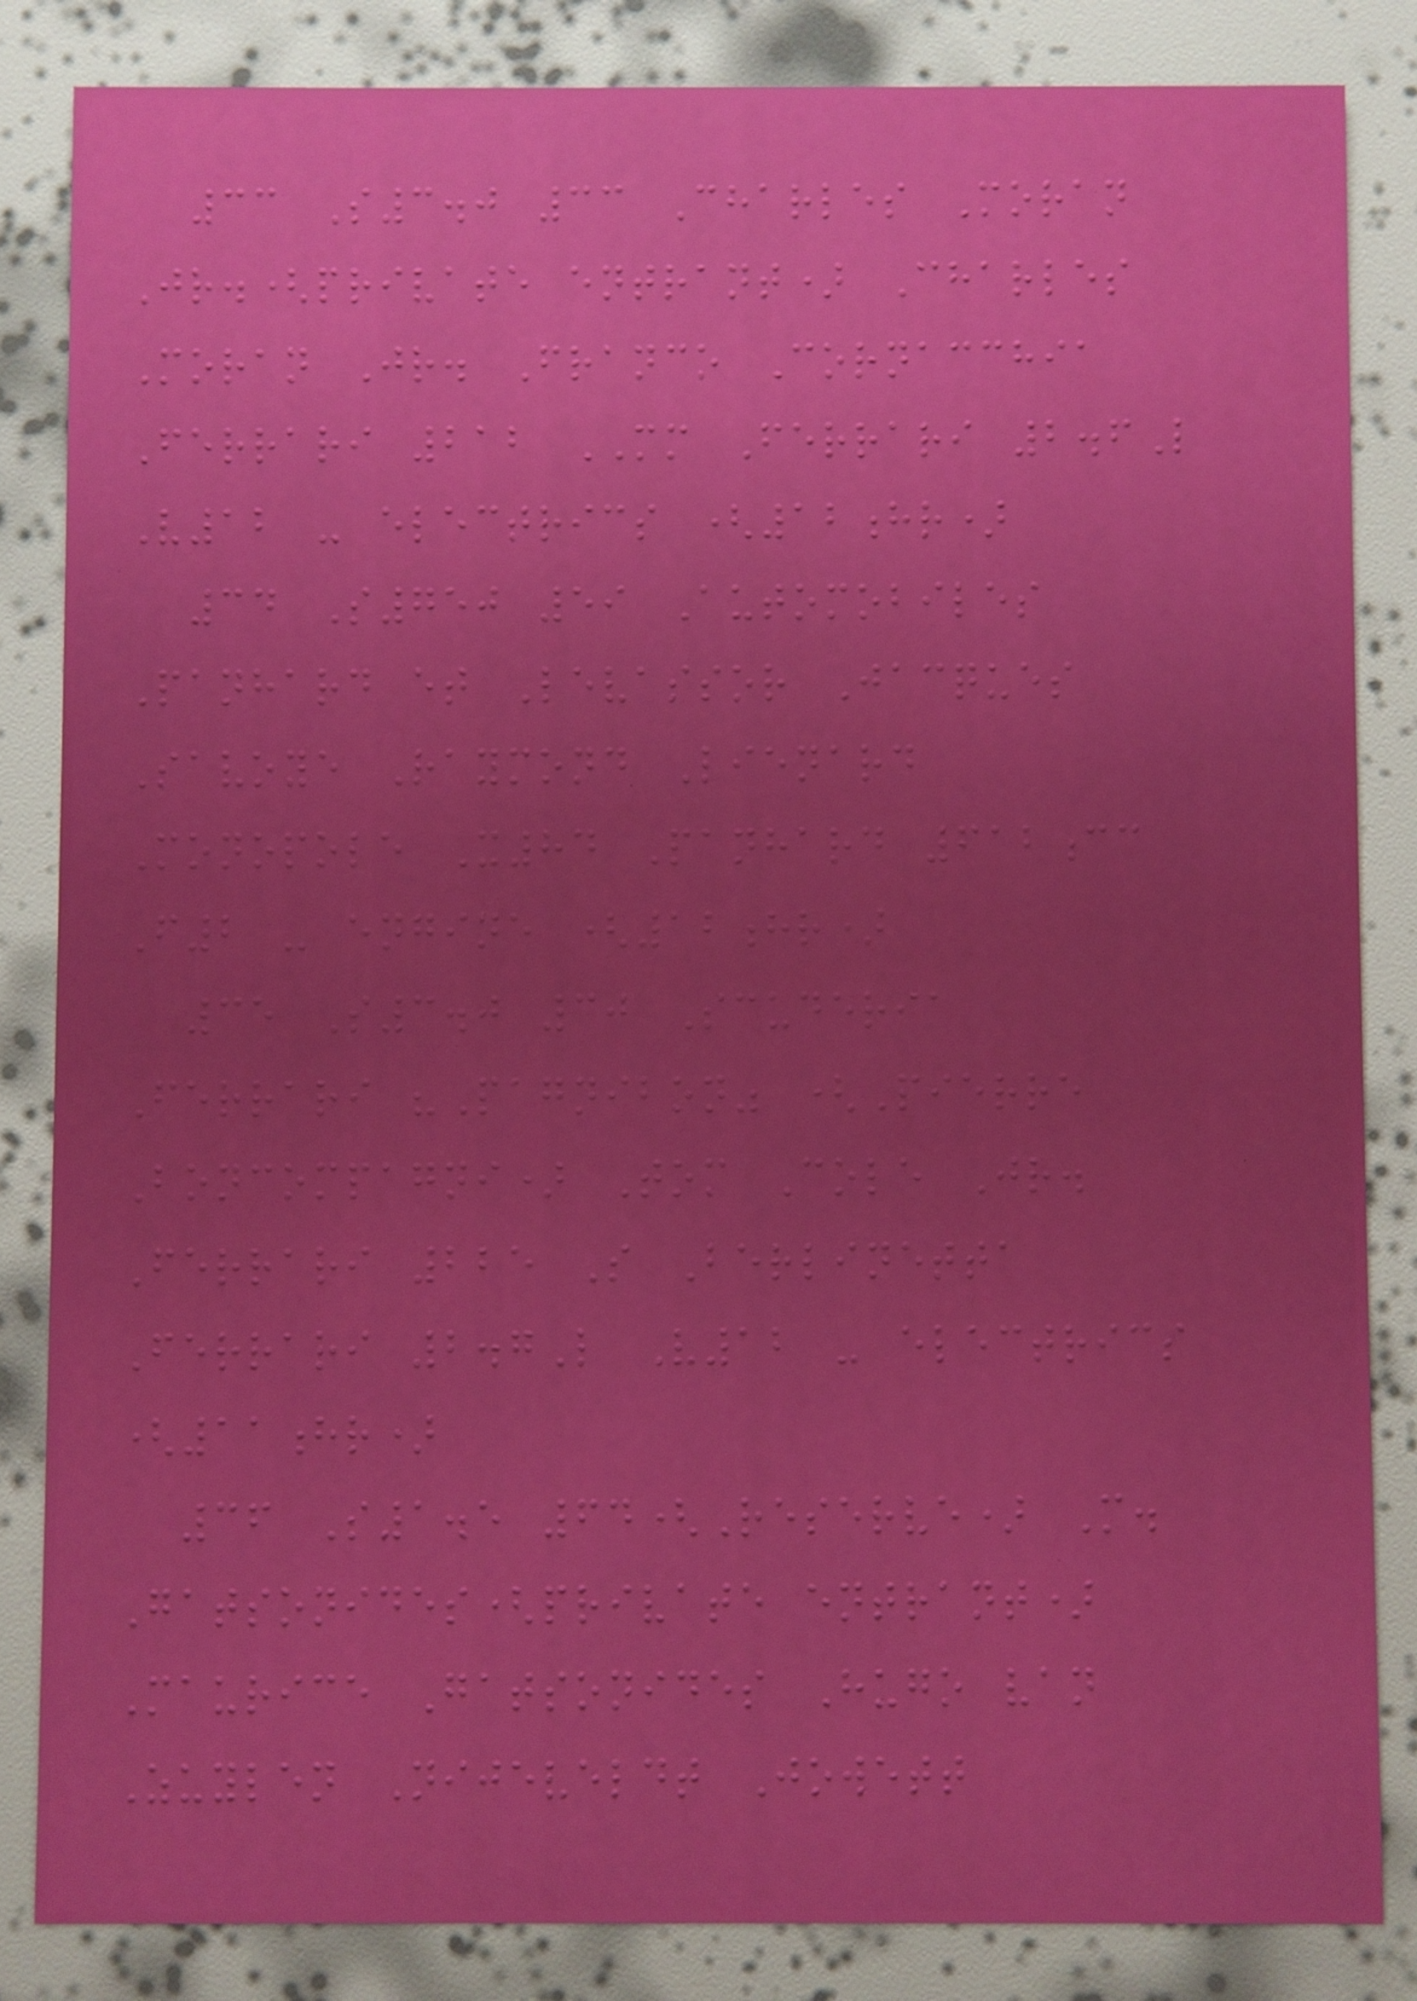33 S3.0 33 Charles Moran
Jr.(private entrant) Charles
Moran Jr. Franco Cornacchia
Ferrari 212 MM Ferrari 2.6L
V12 - electrics (12hr)
34 S750 59 Automobiles
Panhard et Levassor Jacques
Savoye Raymond Lienard
Monopole X84 Panhard 612cc
F2 - engine (12hr)
35 S3.0 30 Scuderia
Ferrari "Pagnibon" (Pierre
Boncompagni) Tom Cole Jr.
Ferrari 225 S Berlinetta
Ferrari 2.7L V12 - electrics
(11hr)
36 S1.5 64(Reserve) M.
Gatsonides(private entrant)
Maurice Gatsonides Hugo van
Zuylen Nijeveldt Jowett
